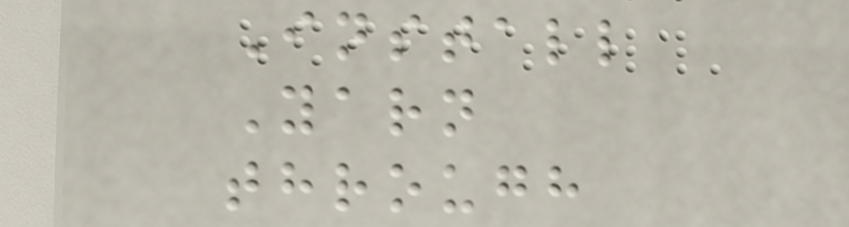Install
Yarn
through
